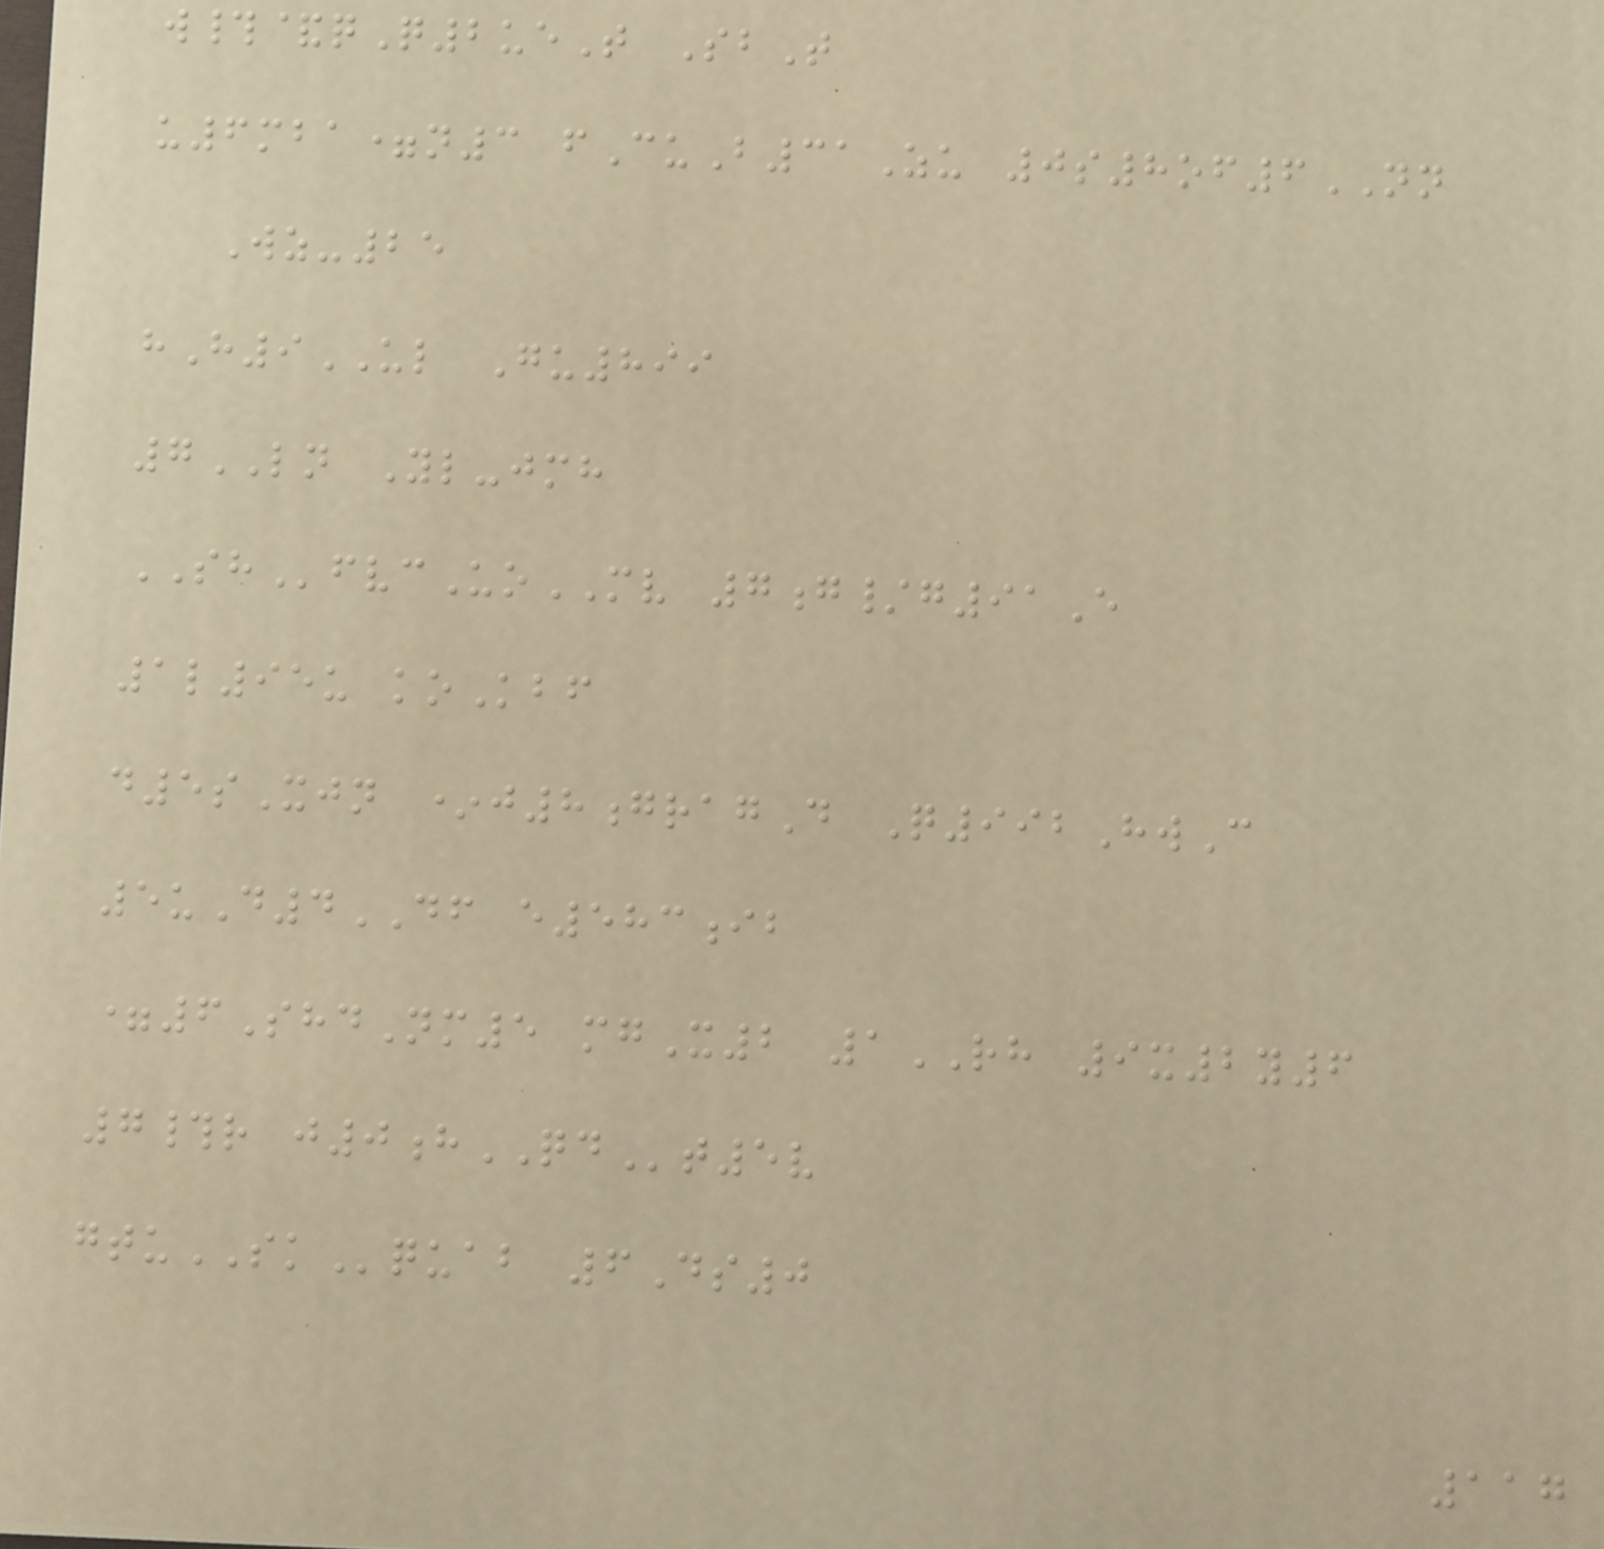w#&qQ2ueT SbT
u6mba=n3 fCuB31Zu 0s8of6NN
Wz-25
hH9UL Gu899
7LN Yl-jmh
SHfvcUoMV 7g/g91E
1l95u koKbf
d5sXjn *j8gragD Q992HwC
5uD4DF e583ib
=6ShdNm5 mgX2 1RH 9x2y6
7#r j0hQDt5v
gtuSKquab 6Ds0
117
